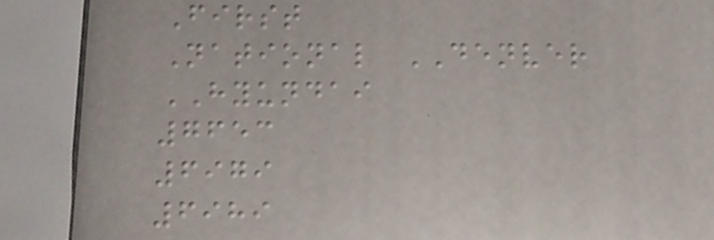First
National DENVER
HYUNDAI
7653
6979
6989
